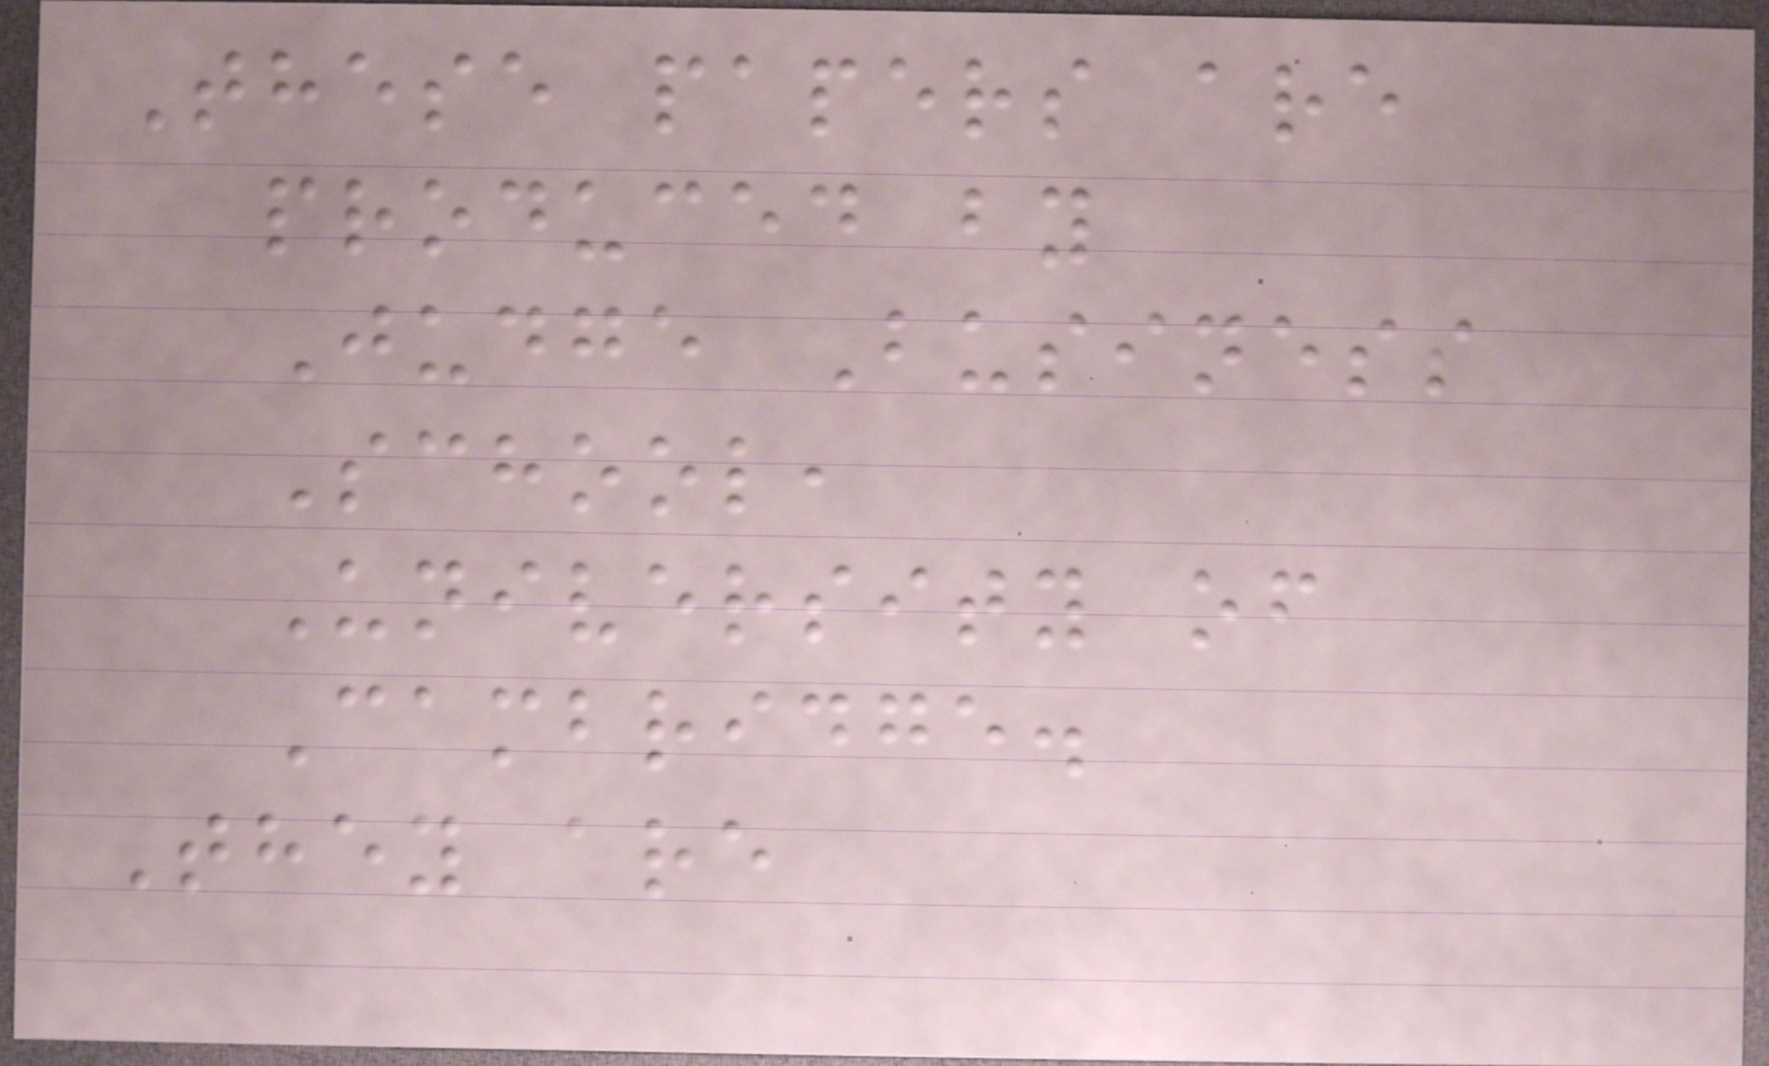These papers are
produced by
Judge Business
School,
University of
Cambridge.
They are
